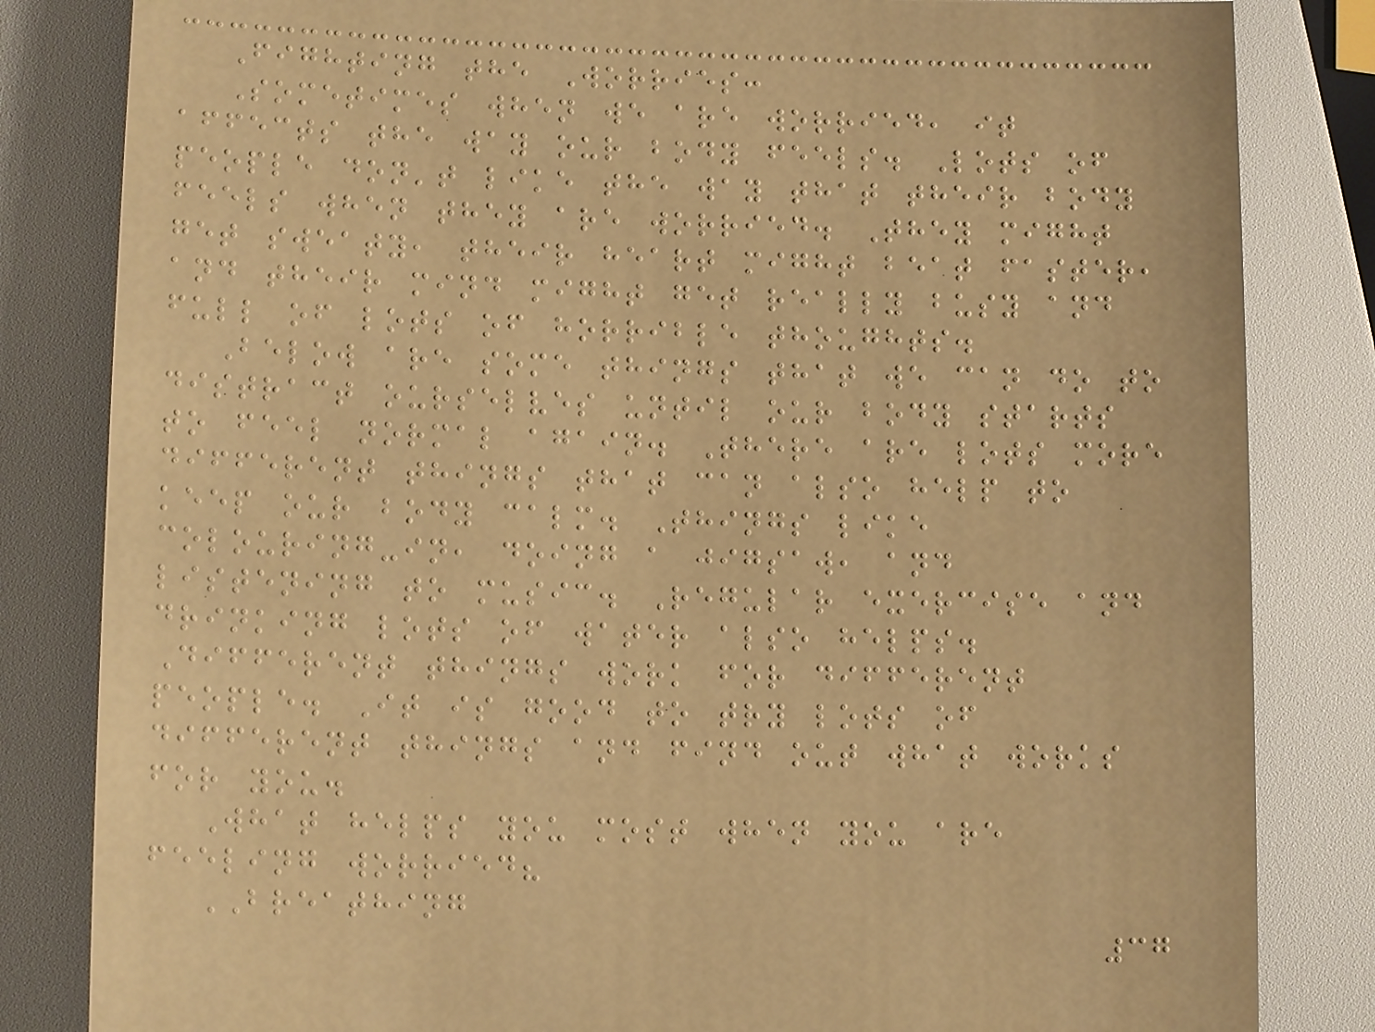Fighting the Worries:
Sometimes when we are worried, it
affects the way our body feels. Lots of
people don't like the way that their body
feels when they are worried. They might
get sweaty, their heart might beat faster,
and their mind might get really busy and
full of lots of horrible thoughts.
Below are some things that we can do to
distract ourselves until our body starts
to feel normal again. There are lots more
different things that can also help to
keep our body calm. Things like
colouring-in, doing a jigsaw, and
listening to music. Regular exercise and
drinking lots of water also helps.
Different things work for different
people. It is good to try lots of
different things and find out what works
for you.
What helps you most when you are
feeling worried?
BREATHING
37
